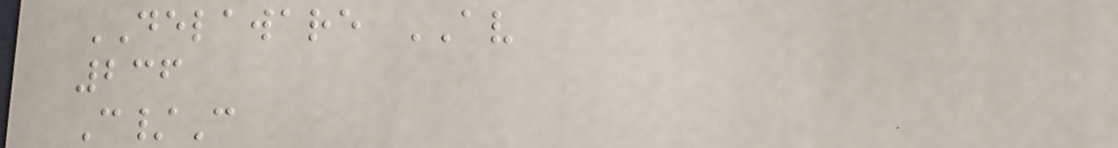DELAWARE AV
236
C/C
